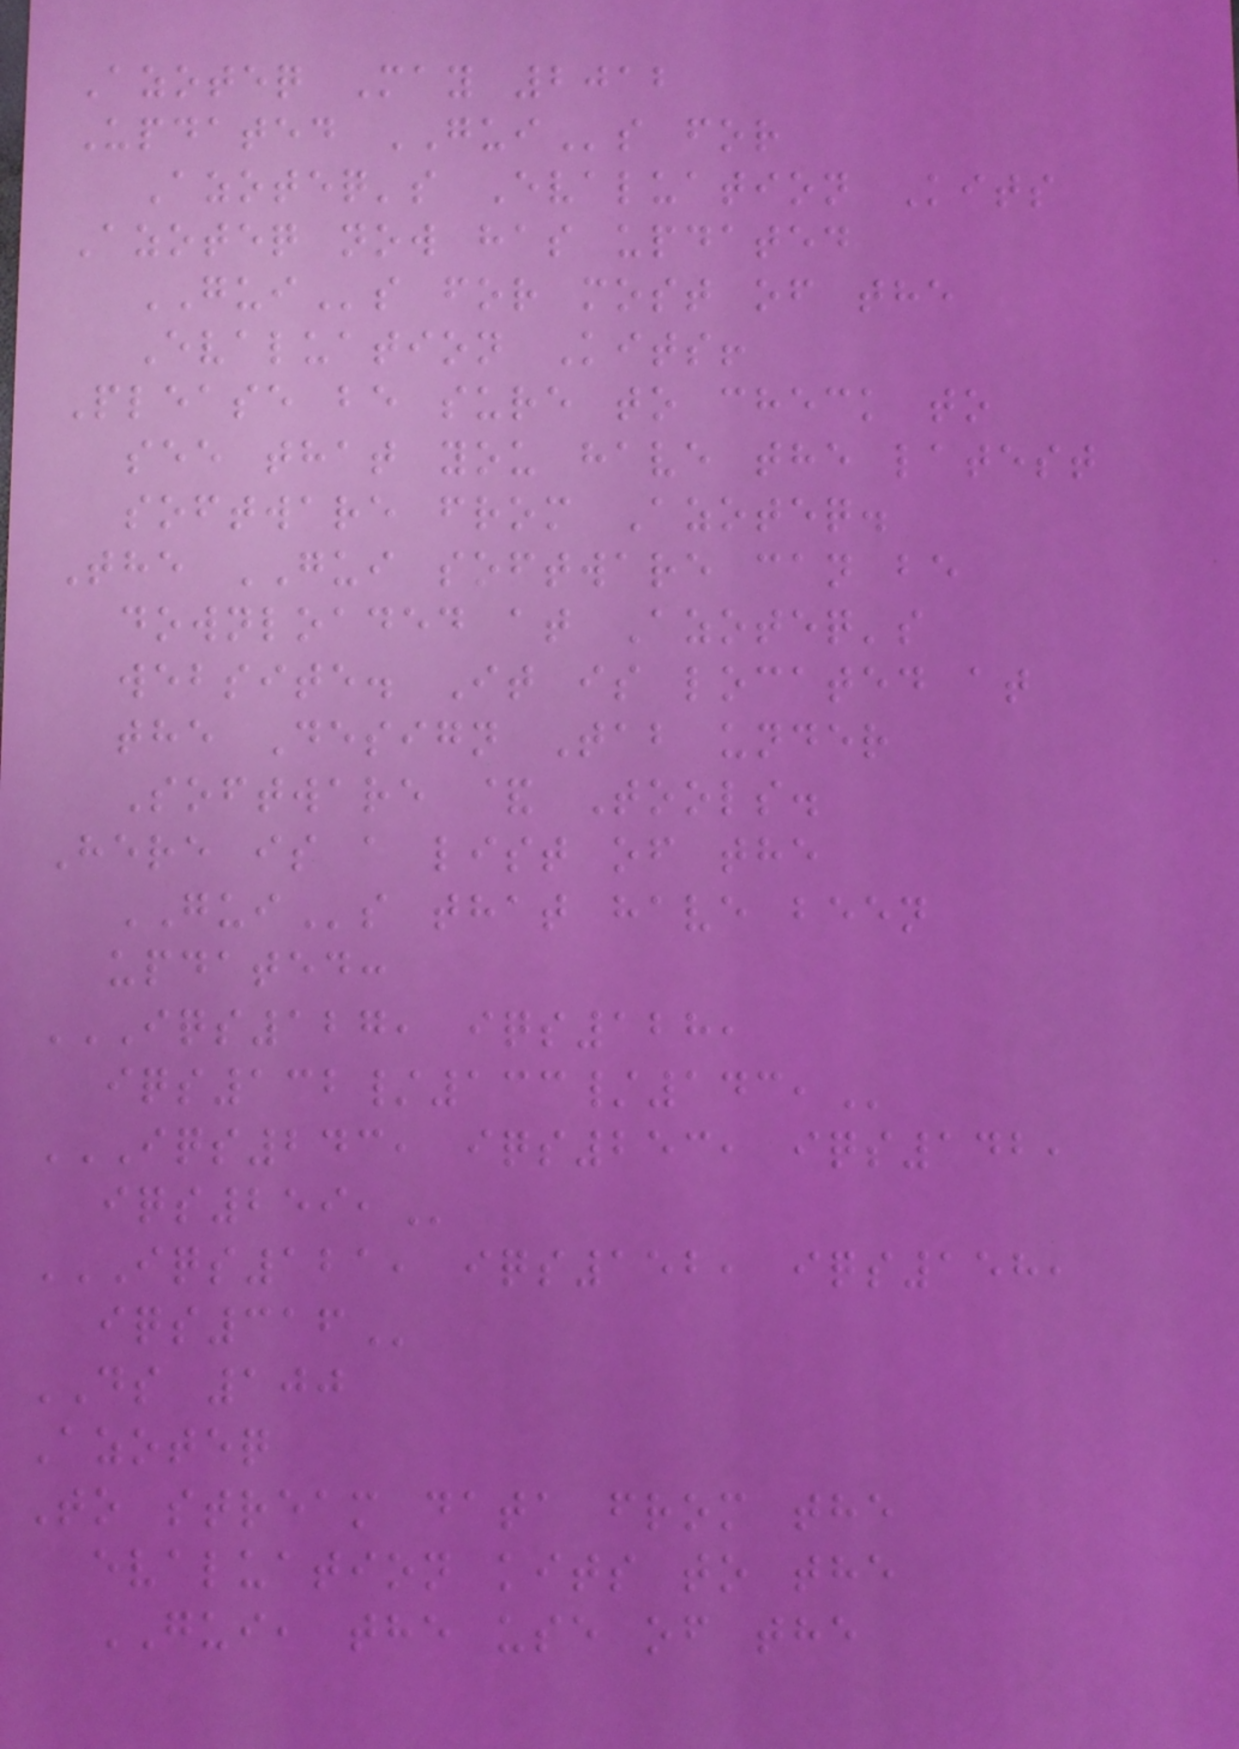Azoteq May 2012
Updated GUIs for
Azoteq's Evaluation Kits
Azoteq now has updated
GUIs for most of the
Evaluation Kits!
Please be sure to check to
see that you have the latest
software from Azoteq.
The GUI software can be
downloaded at Azoteq's
website. It is located at
the Design Tab under
Software & Tools.
Here is a list of the
GUIs that have been
updated:
IQS127, IQS128,
IQS132/133/143,
IQS243, IQS253, IQS142,
IQS259,
IQS121, IQS152, IQS158,
IQS316
DS 100
Azoteq
To stream data from the
evaluation kits to the
GUI, the use of the
